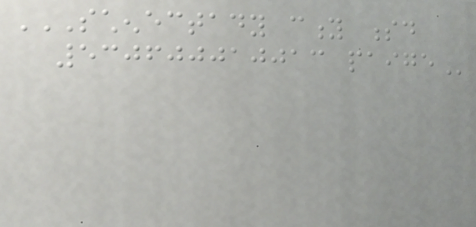SCHENECTADY CITY SD
530600010013 PAIGE
